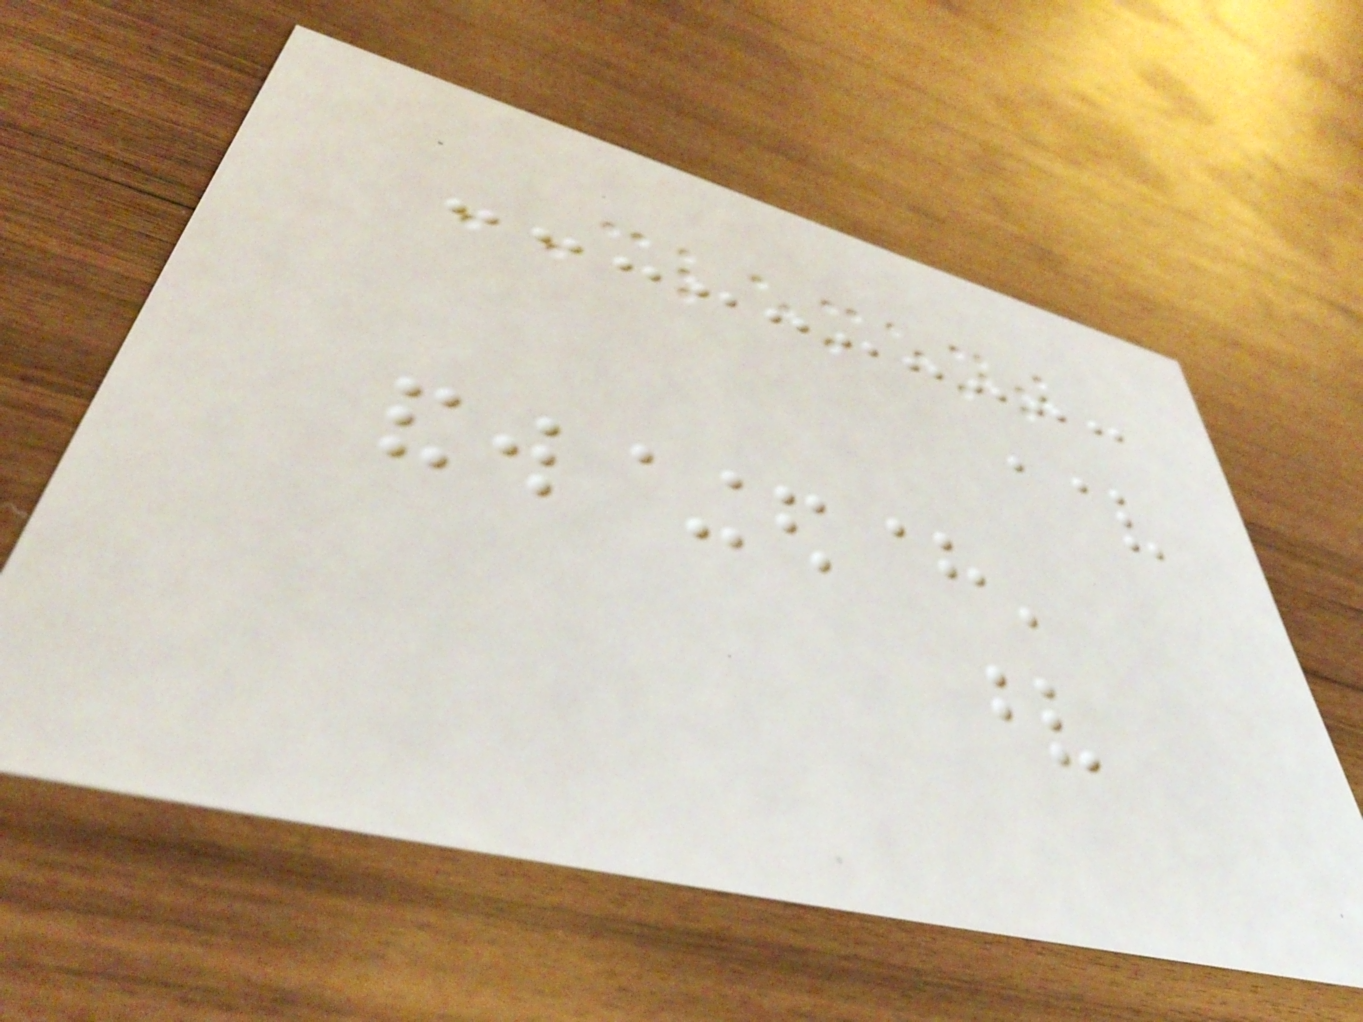CLEMENT
